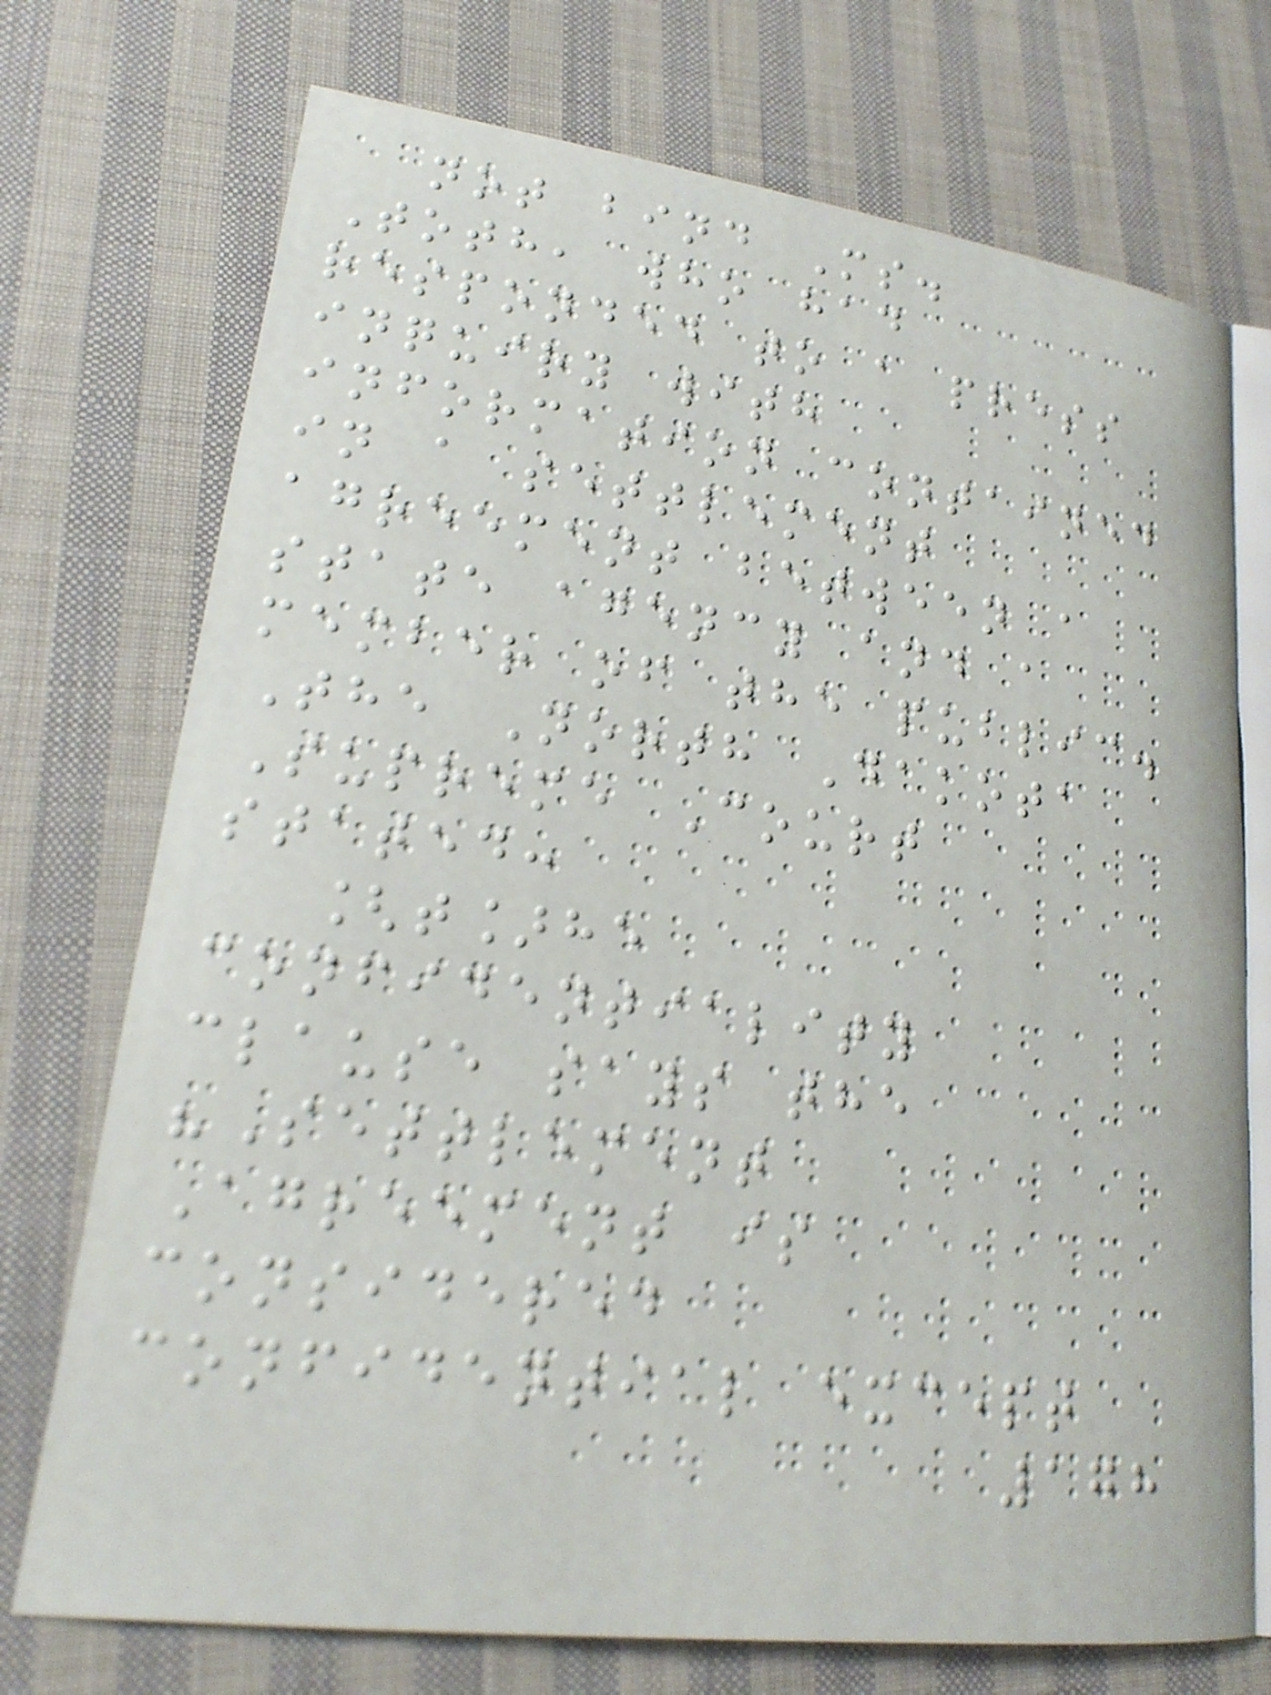not bind Ms.
Toth, who had
responded to a press
inquiry with
information contained
in a settlement
agreement between a
state agency and a
member of the public.
The North Dakota
Supreme Court
stated:
[t]he
confidentiality
clause says the
"Settlement
Agreement is
considered
confidential except
178
